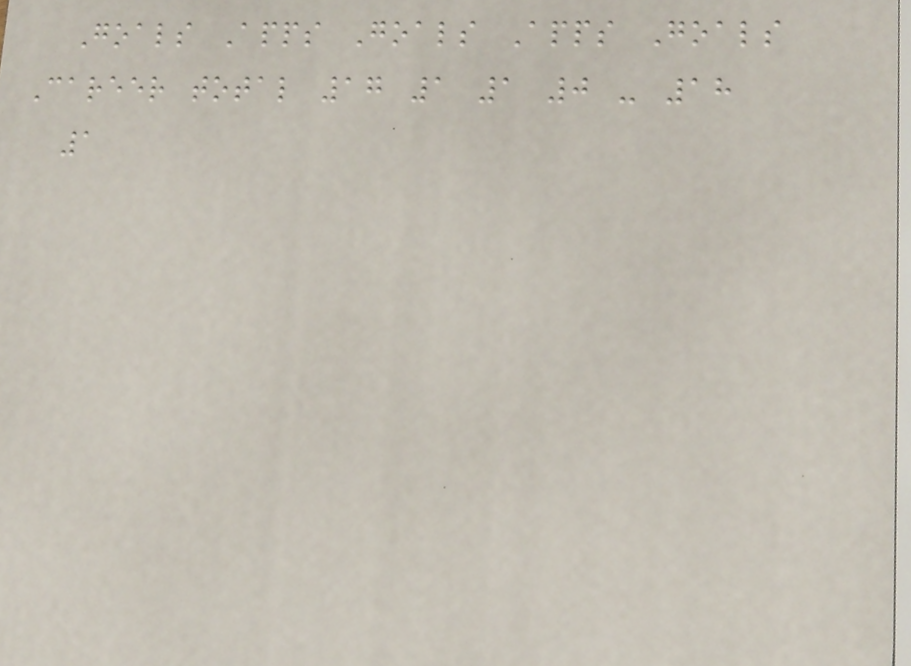Goals Apps Goals Apps Goals
Career total 17 1 1 0 - 18
1
